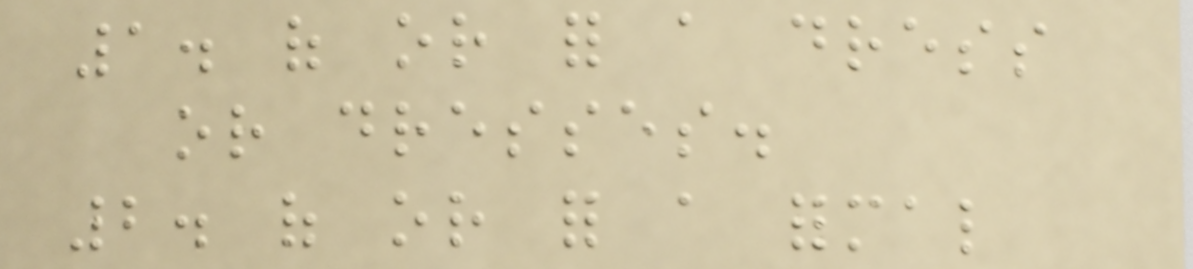1. of or for a dress
or dresses.
2. of or for a formal
